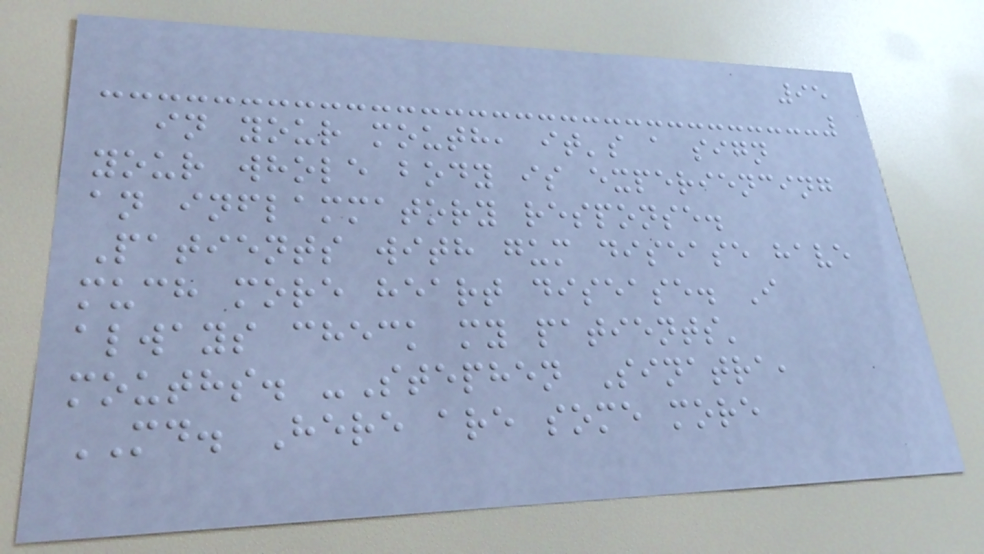95
in your mouth, it's a sign
your whole body is experiencing
an inflammatory response.
Patients with gum disease have
much more heart disease. I
always check my patients'
mouths. -Stephen Sinatra,
MD. Here are some more
